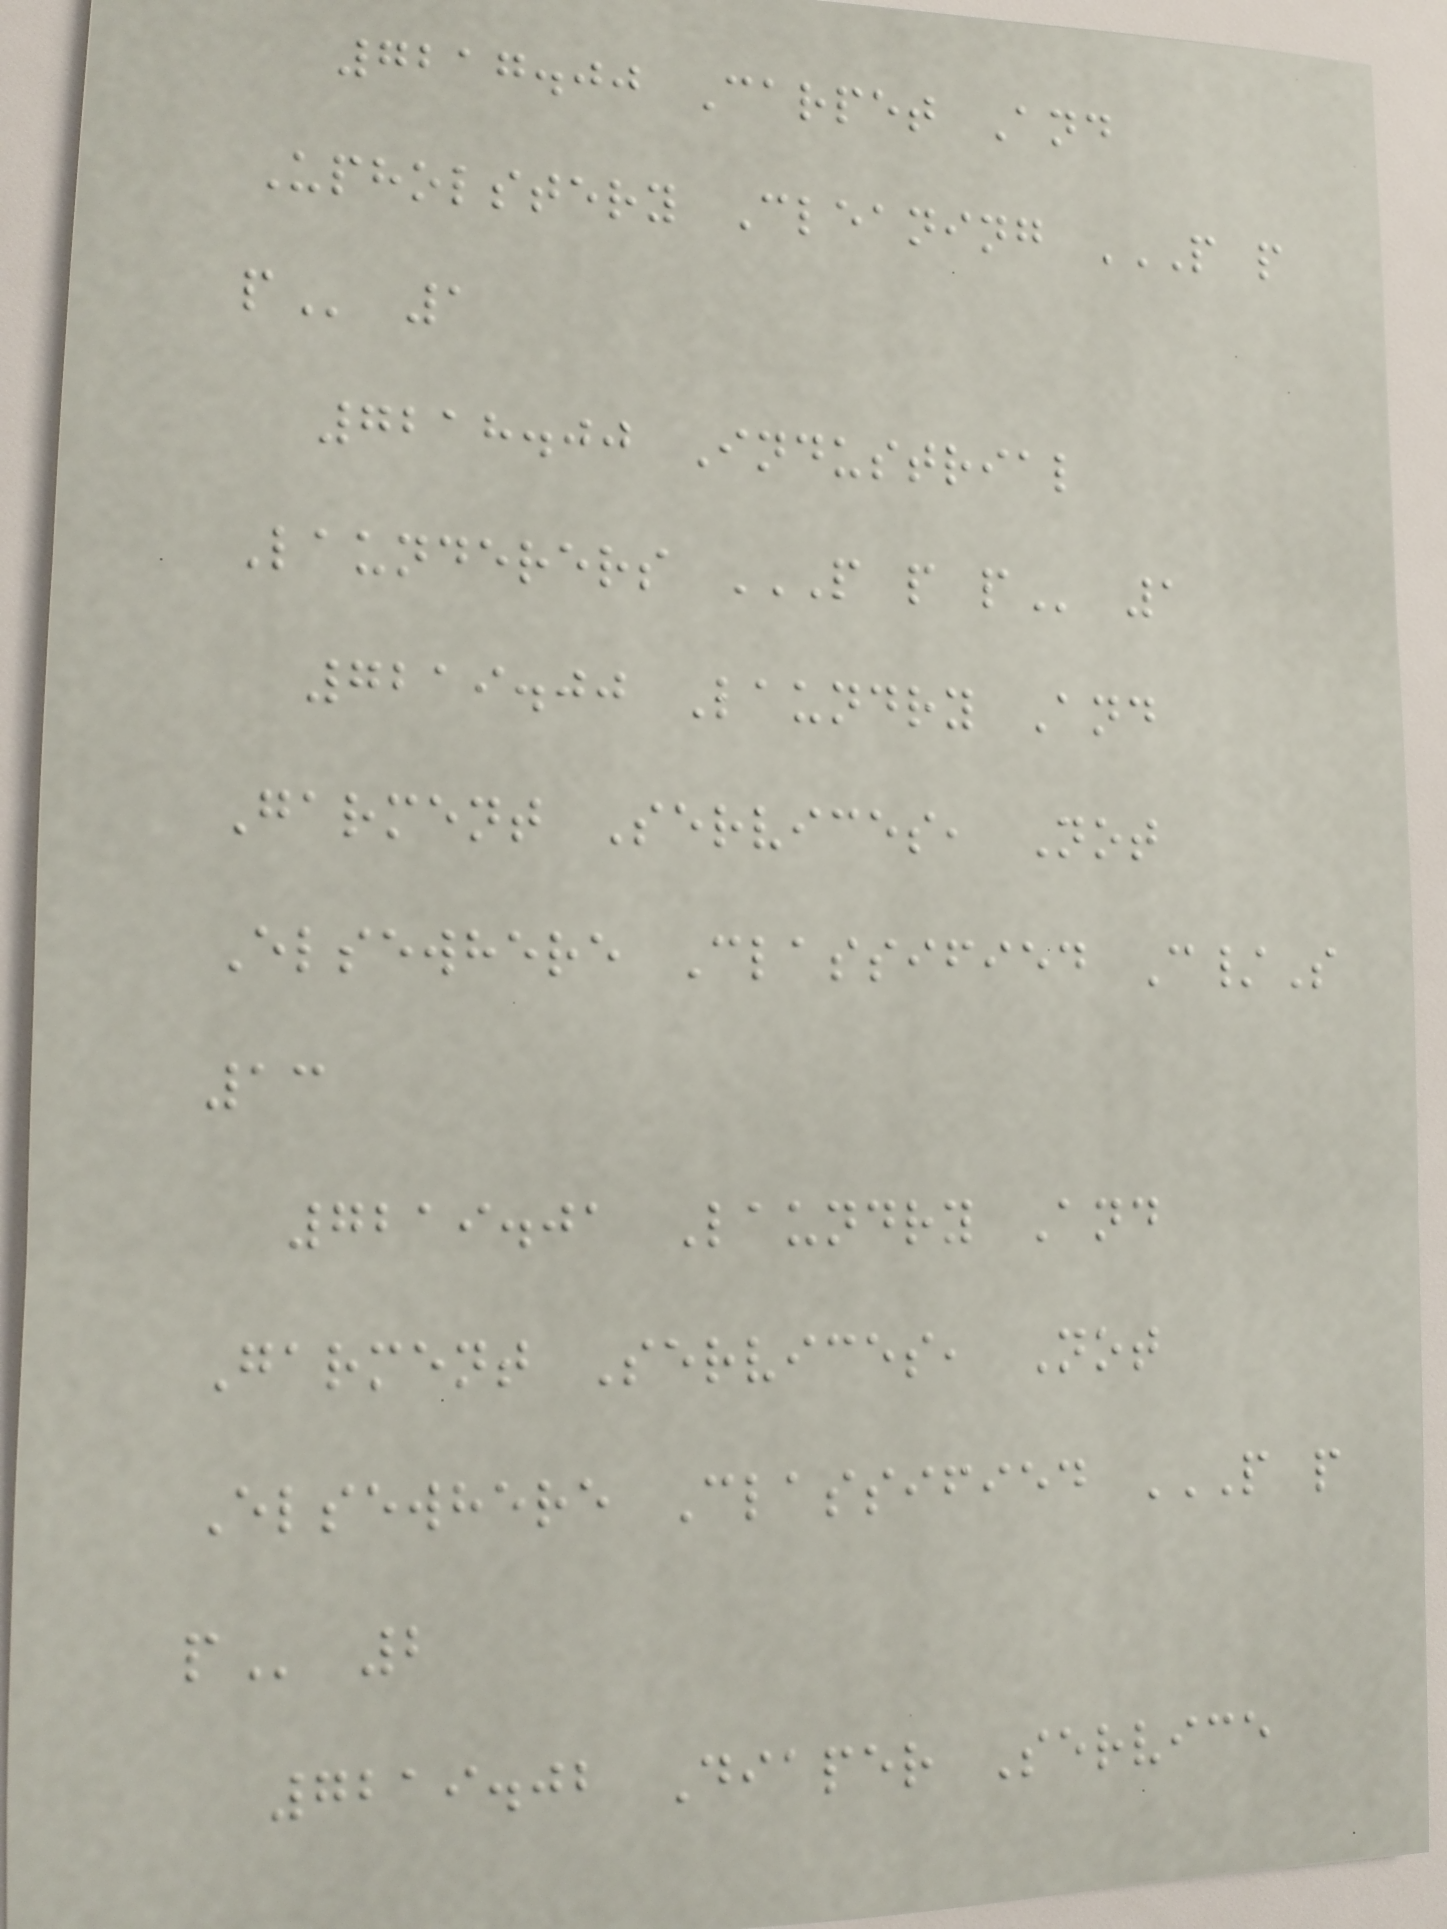7217.00 Carpet And
Upholstery Cleaning P P
P 1
7218.00 Industrial
Launderers P P P 1
7219.00 Laundry And
Garment Services, Not
Elsewhere Classified C/S
13
7219.01 Laundry And
Garment Services, Not
Elsewhere Classified P P
P 2
7219.02 Diaper Service
